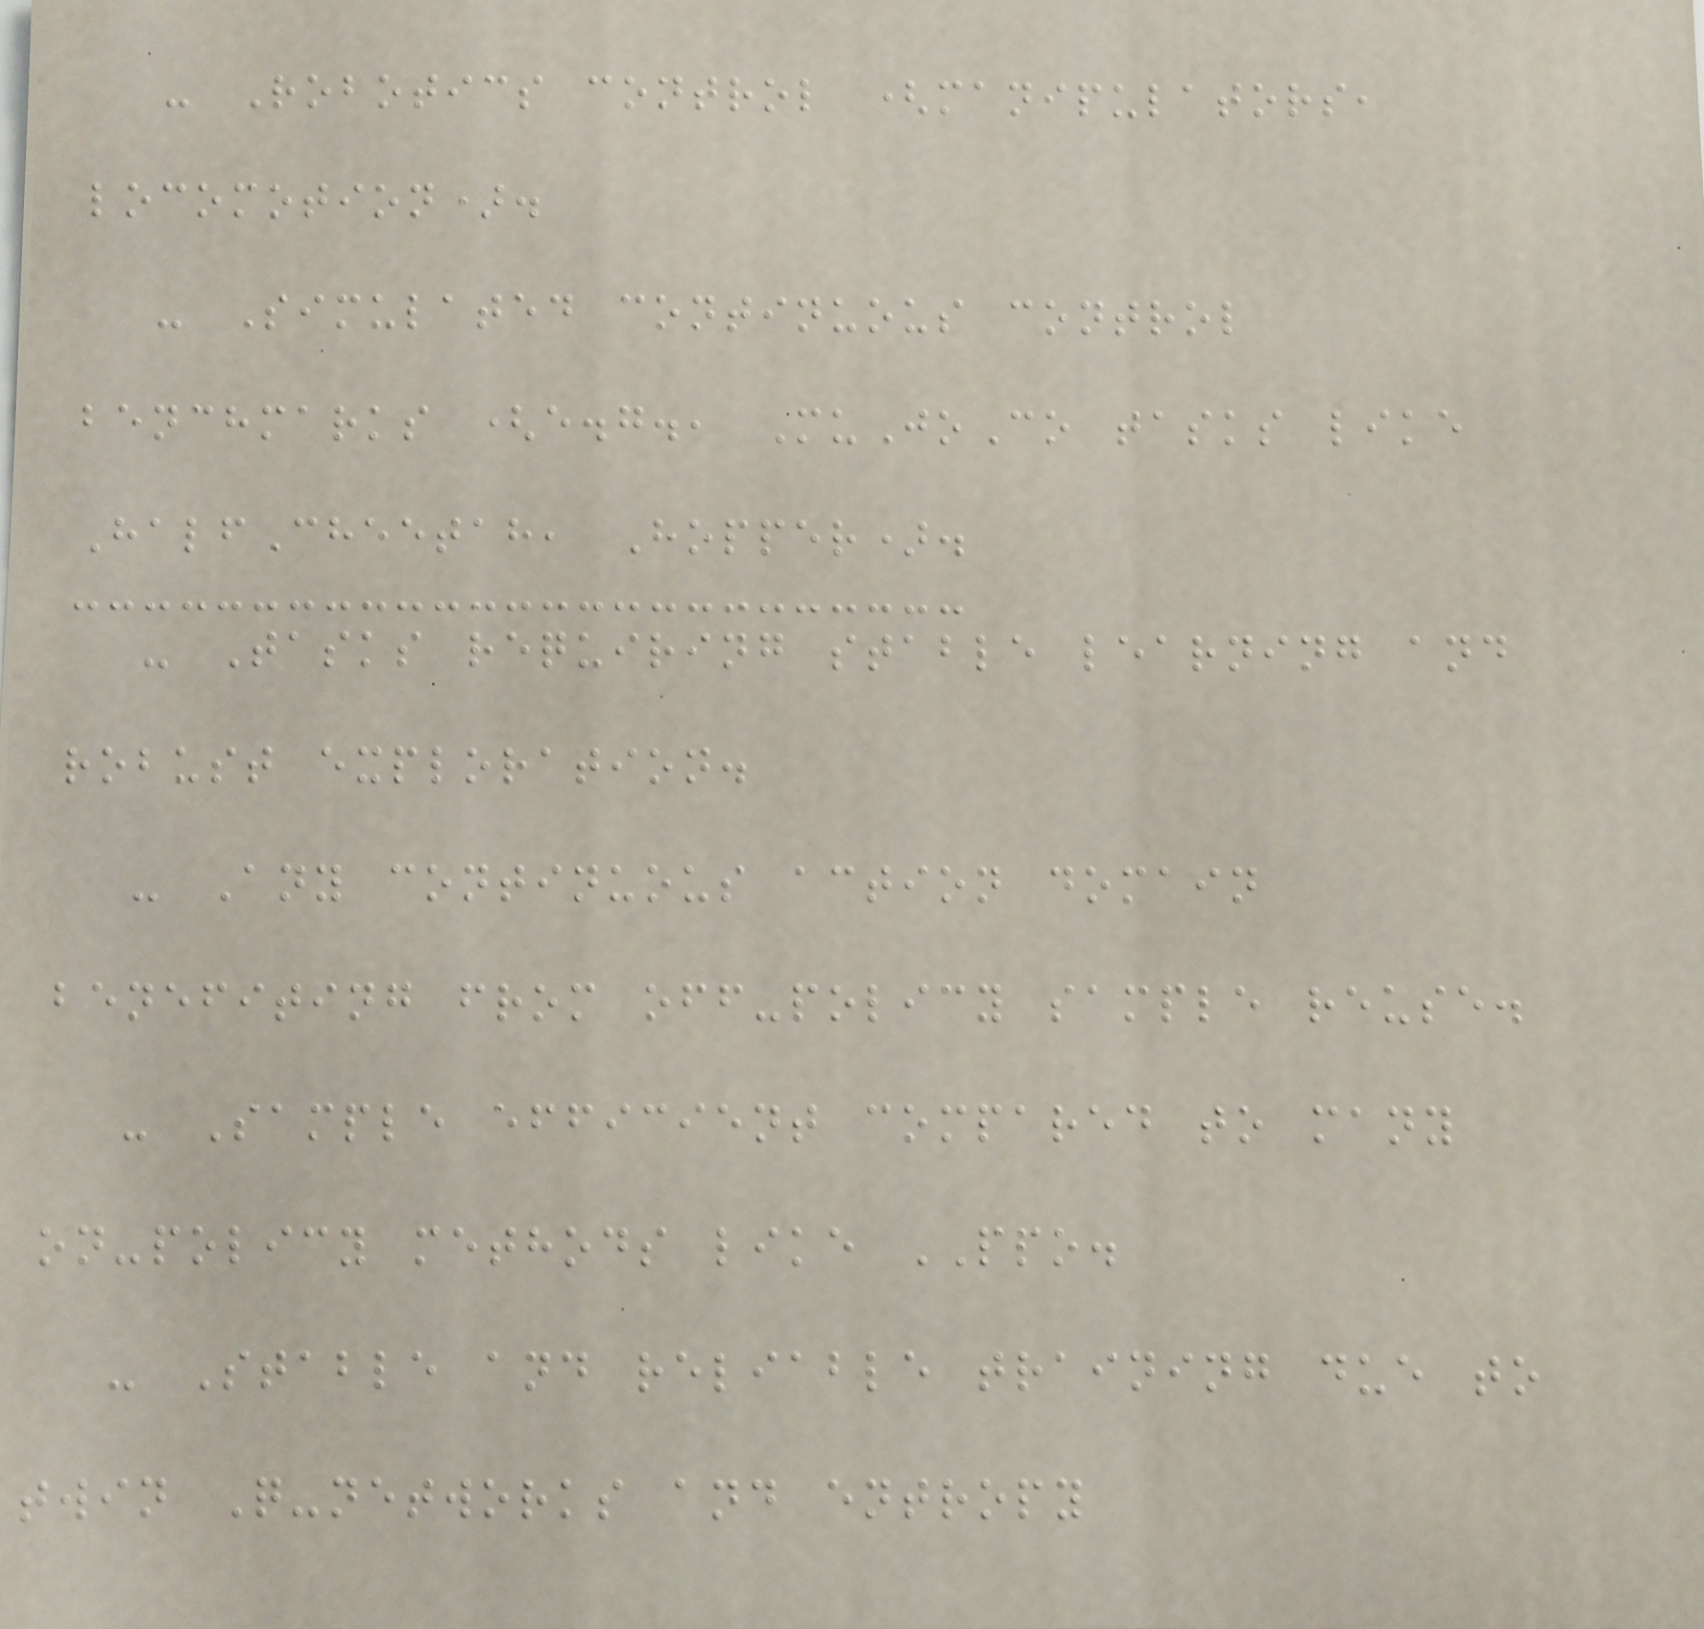- Robotics control (manipulators,
locomotion).
- Simulated continuous control
benchmarks (e.g., MuJoCo tasks like
HalfCheetah, Hopper).
- Tasks requiring stable learning and
robust exploration.
- Any continuous action domain
benefiting from off-policy sample reuse.
- Sample efficient compared to many
on-policy methods like PPO.
- Stable and reliable training due to
twin Q-networks and entropy
